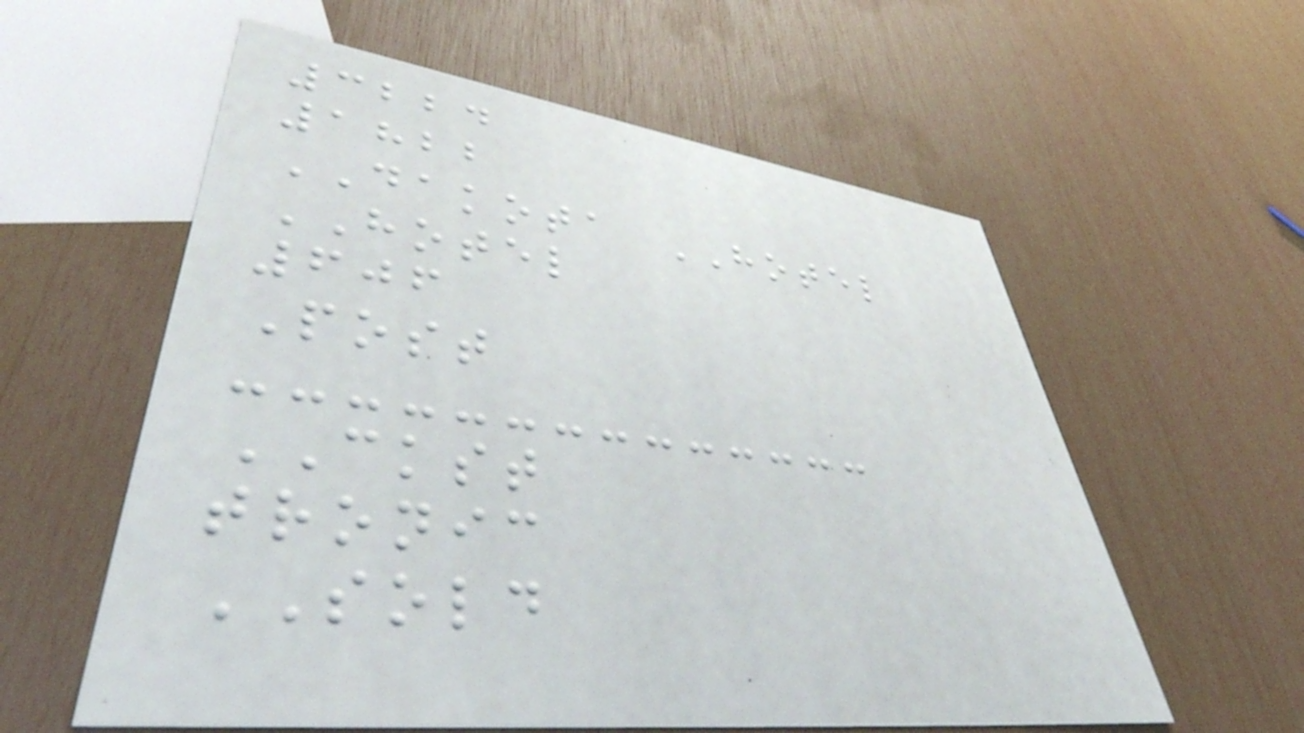3224
1822
DAKOTA HOTEL
HOTEL
606
Post
CKST
tronic
SOLD
